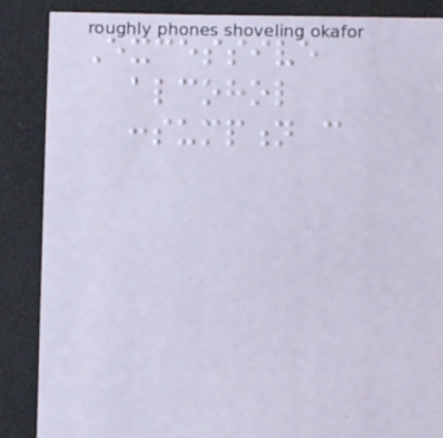Excessive
alcohol
consumption can
